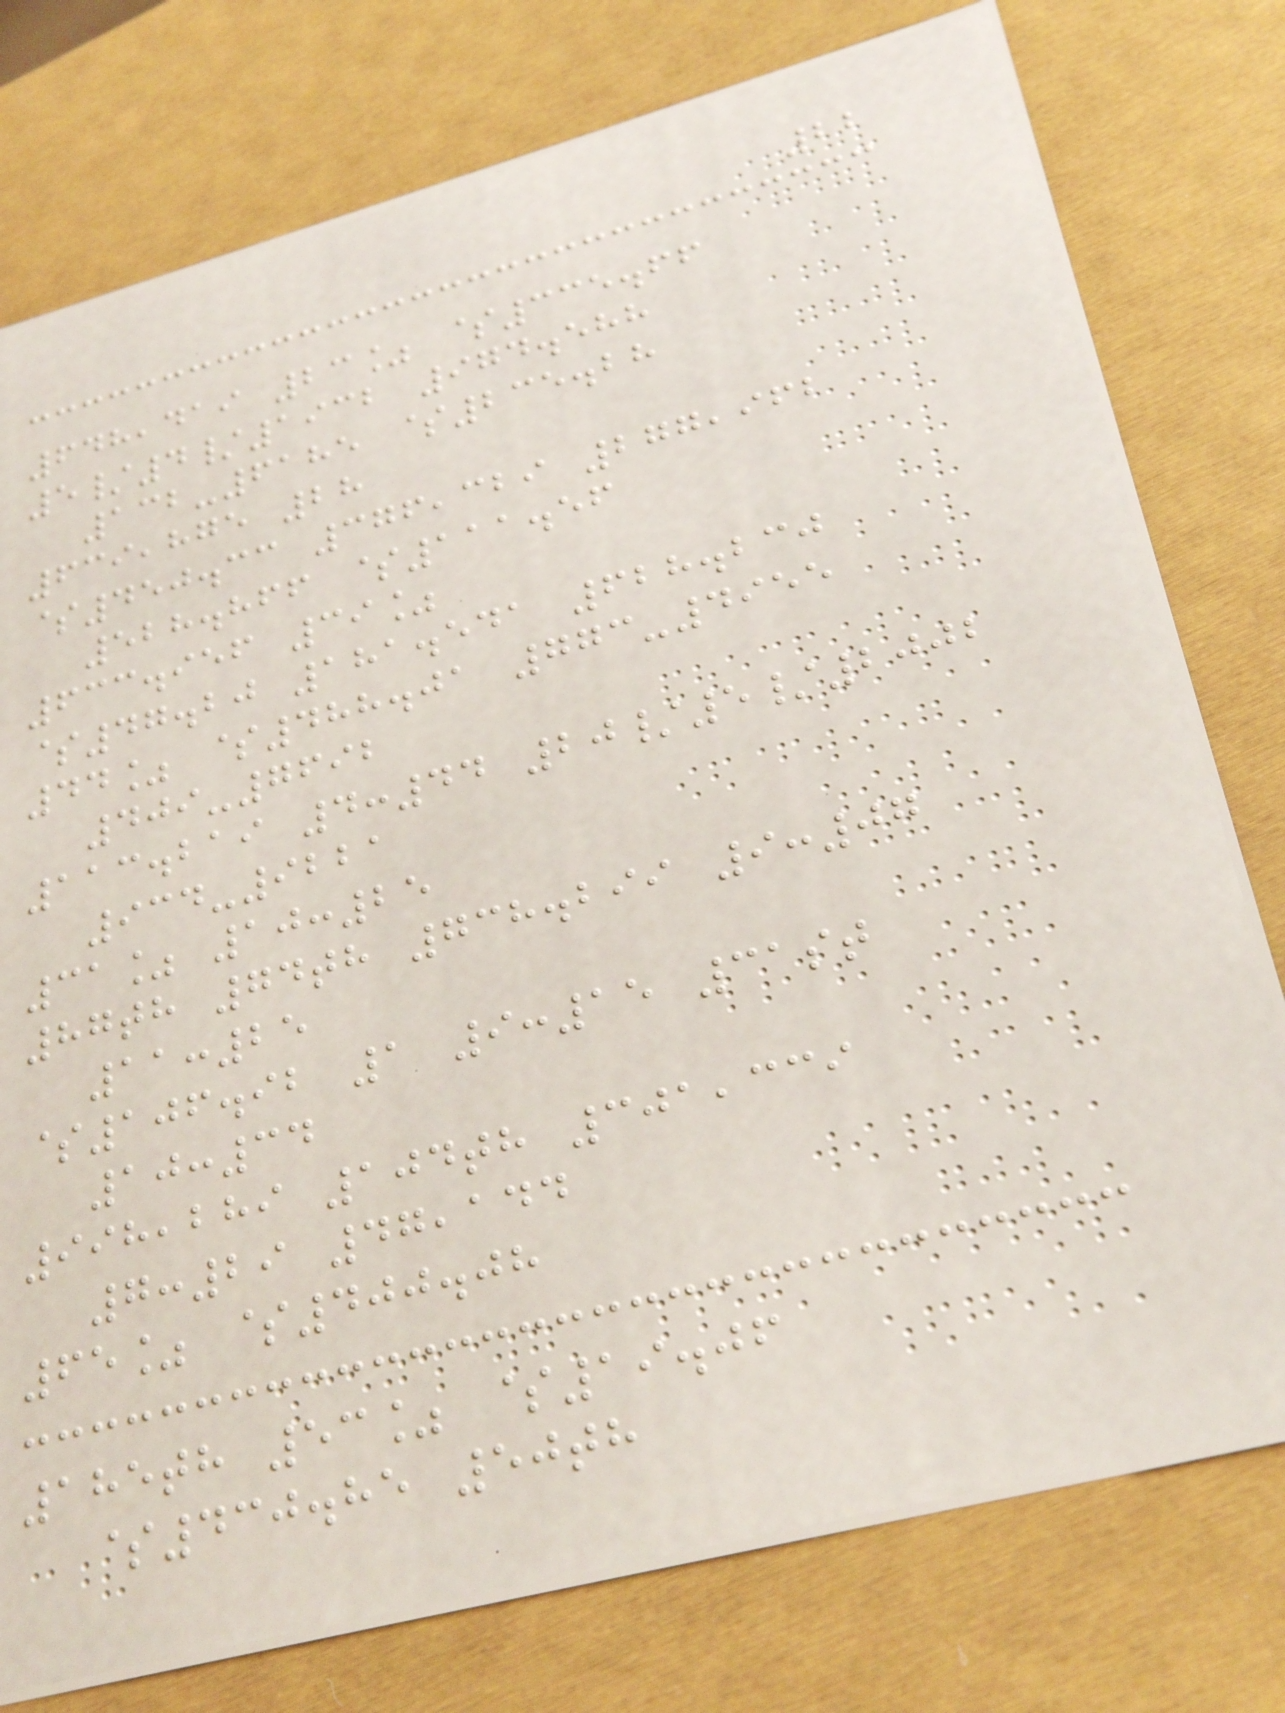22
648,419 23% $335.66
5/4/1932 974.588
132-6185 $235.28
639,875 28
$450.33 376,329 277,962
528.866 $111.56
633.956 39%
$47.20 181.541 628.230
44% $488.01 773-4955
409-7692
113.219 4:44 20/5/2002
934-9221
31% 10:25
87th 74th 738.299 9:07
11:25
$106.92 1 9:15 31st
10:34
998,289 104th 301,339
7:29 47,144
65% $400.08
185th 53% $19.06
$430.85 50th
